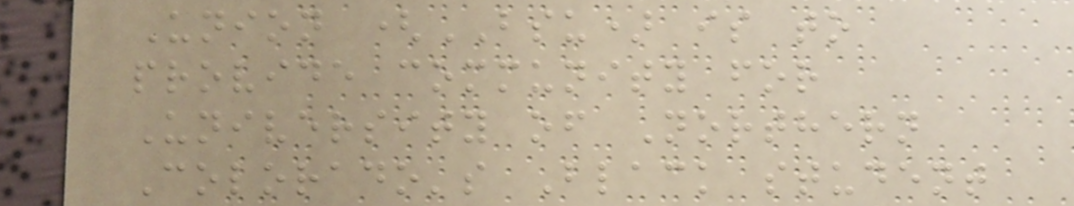Union (BSU) is to
provide community for
University of Northern
Colorado's Black student
